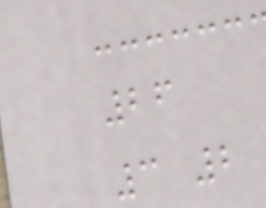26
3 2
